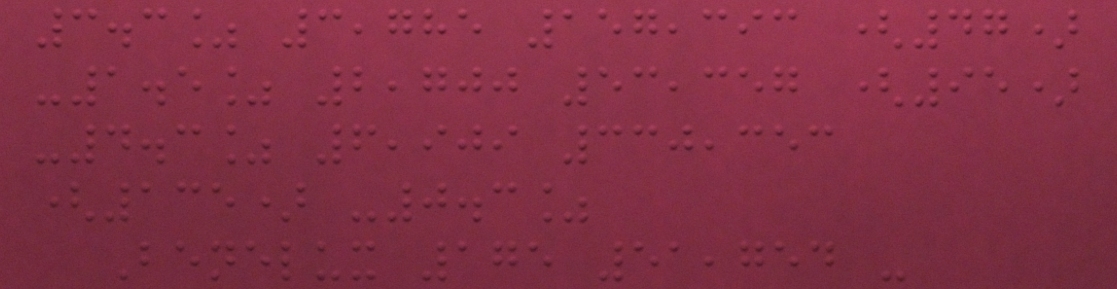3.3% 3,785 157,393 (47)
-1.5% 2,700 53,357 (95)
-4.3% 6,909 330,353
(135) -0.3%
Benelux 175 51,754 -
